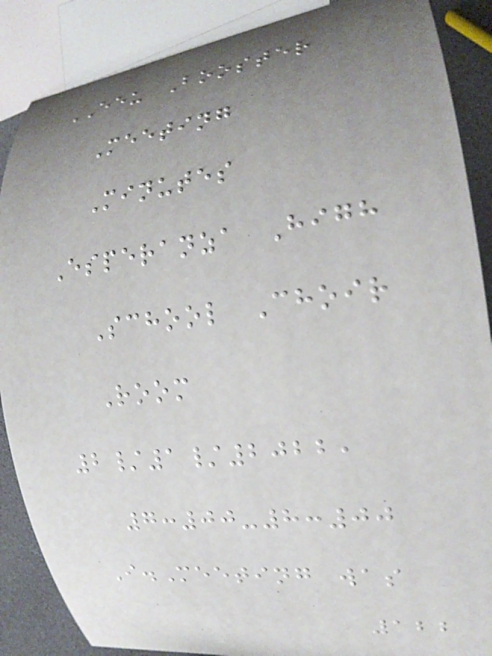EEU Booster
Meeting
Minutes
Esperanza High
School Choir
Room
2/1/2022,
7:00-8:00
I.Meeting was
122
